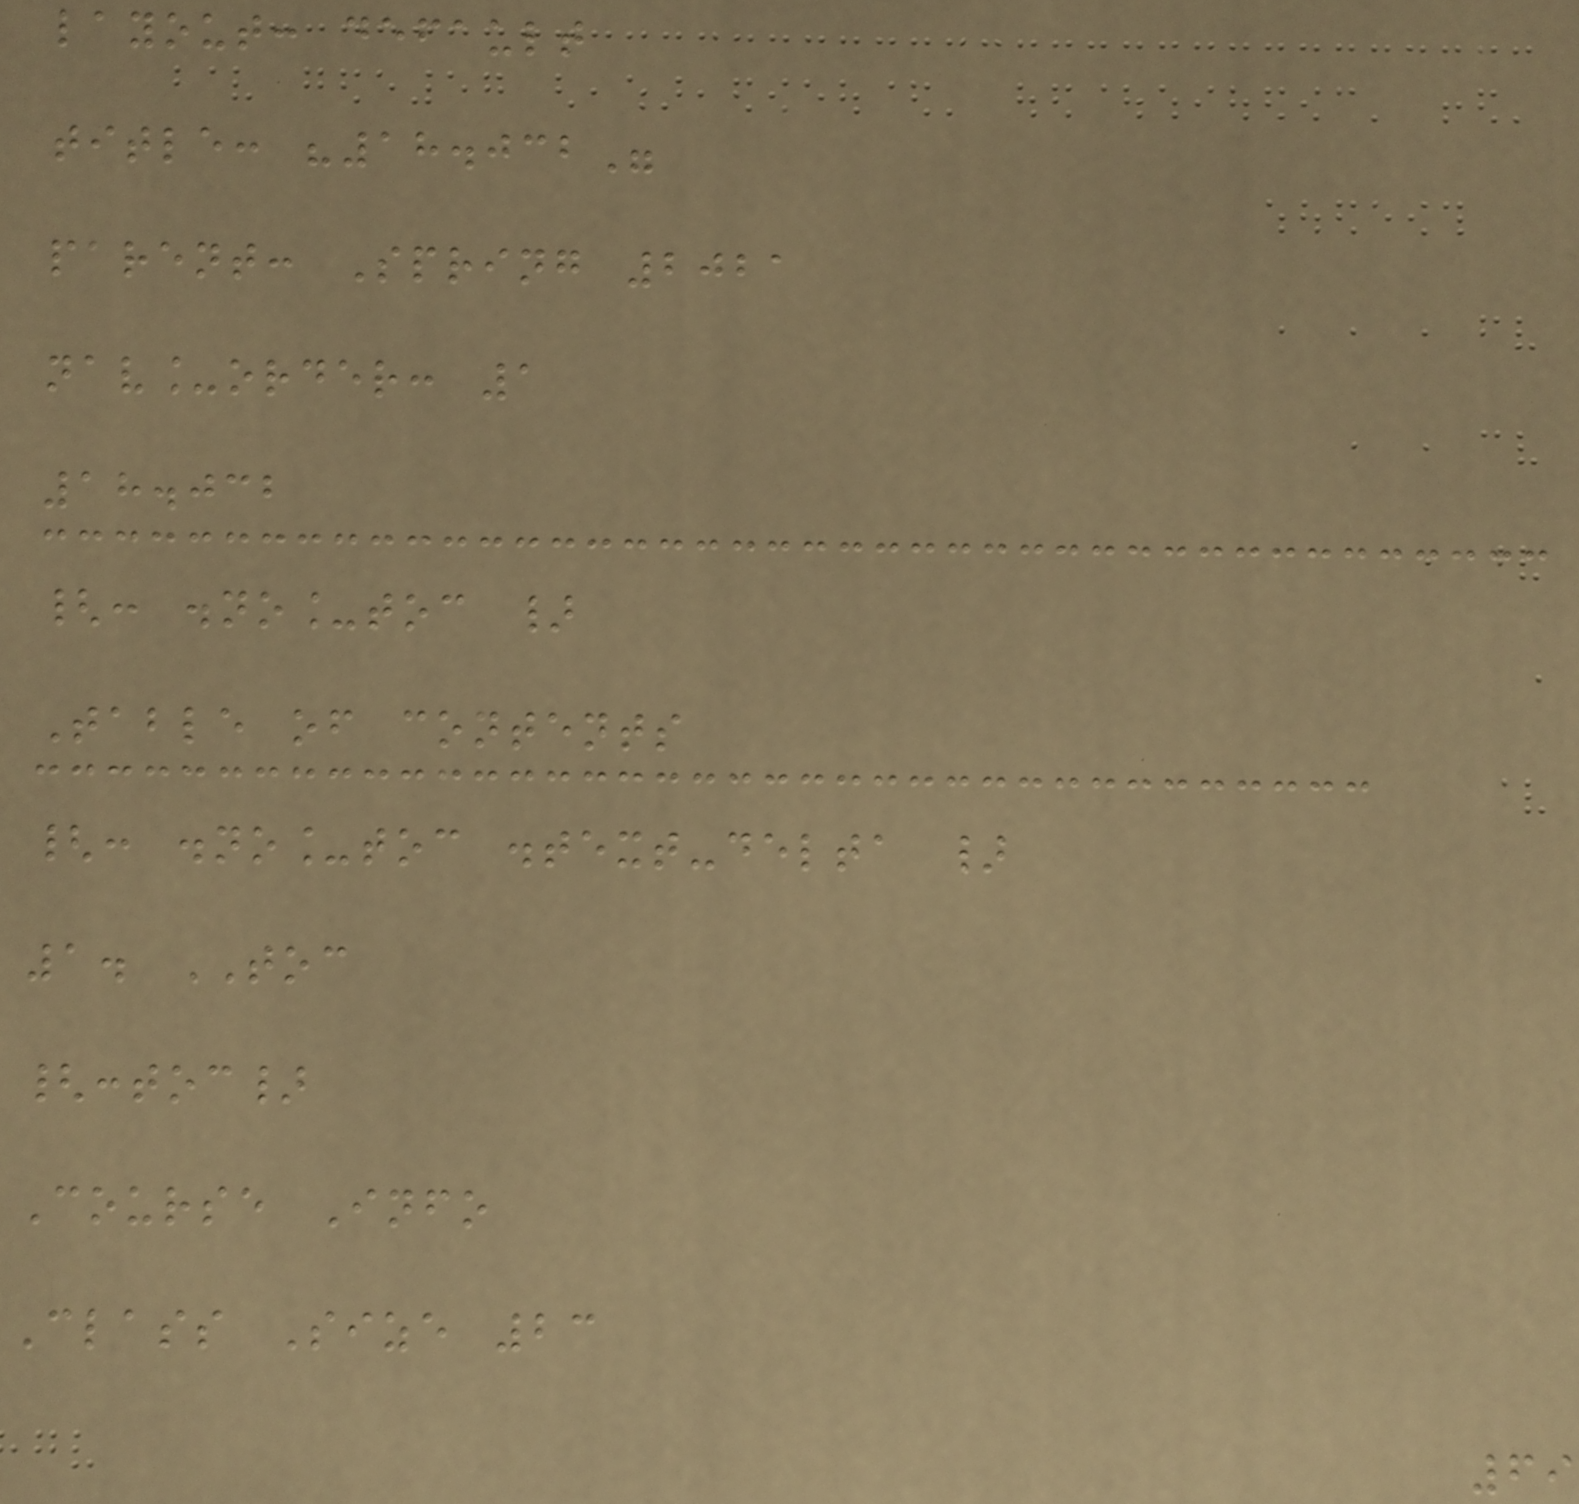layout: default
title: "18.032"
parent: Spring 2021
nav_order: 1
18.032
{: .no_toc }
Table of contents
{: .no_toc .text-delta }
1. TOC
{:toc}
Course Info
Class Size 23
69
